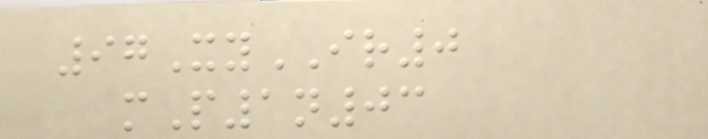97XyIR0
mP1n03
